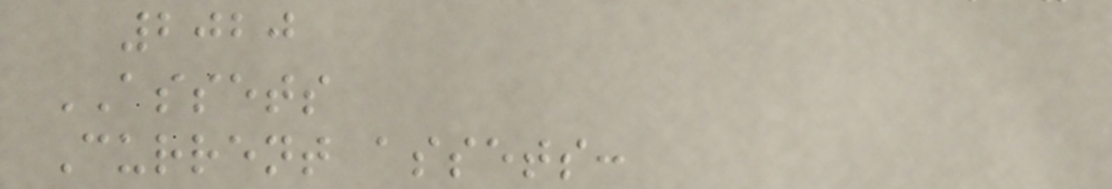2020
ASSETS
Current assets:
